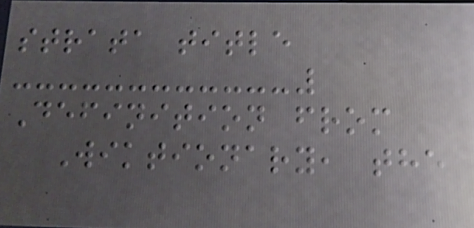strata title
Definition from
Wiktionary, the
